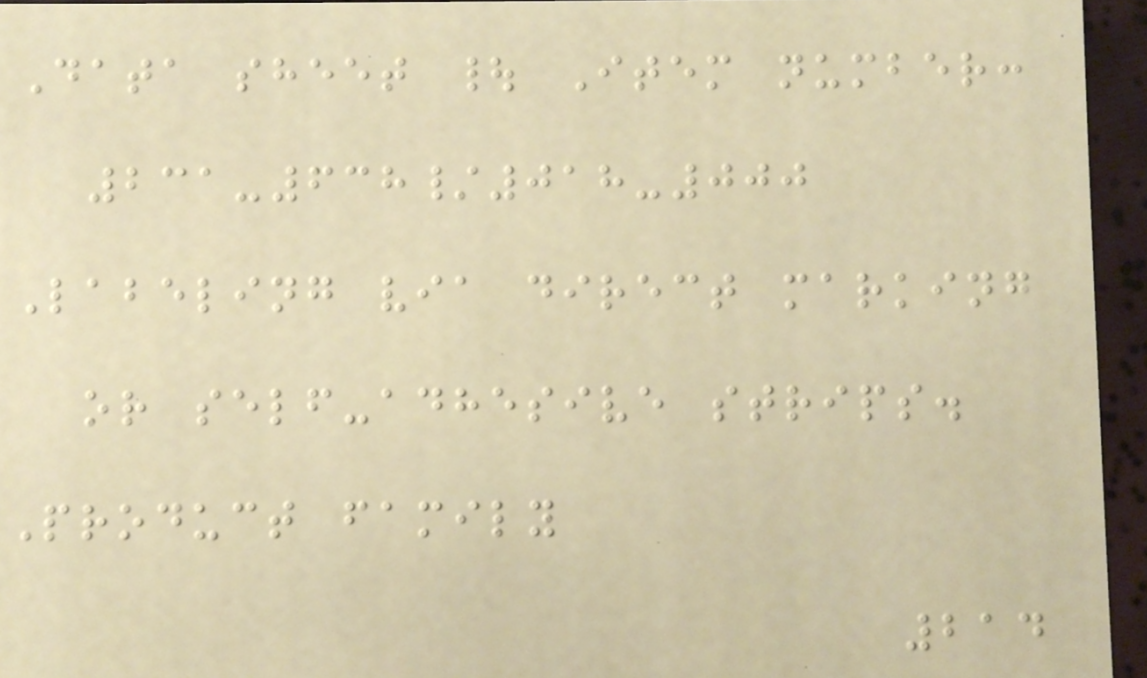Data sheet | Item number:
231-638/018-000
Labeling via direct marking
or self-adhesive strips.
Product family
214
